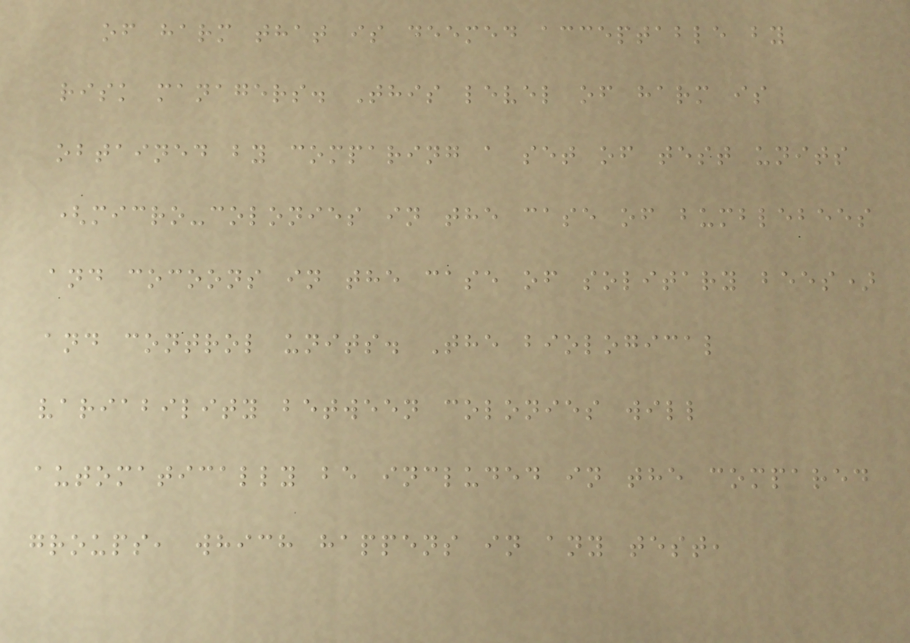of harm that is deemed acceptable by
risk managers. This level of harm is
obtained by comparing a set of test units
(micro-colonies in the case of bumblebees
and cocoons in the case of solitary bees)
and control units. The biological
variability between colonies will
automatically be included in the compared
groups, which happens in any test,
